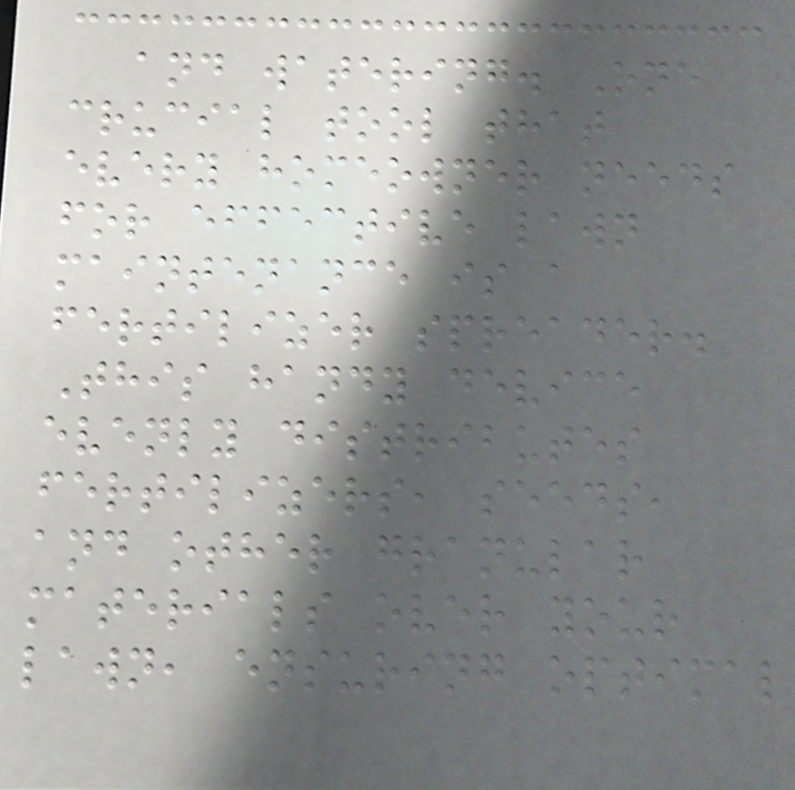and watering. One
crucial tool that
every homeowner needs
for effective lawn
maintenance is a
fertilizer spreader.
This handy device
evenly distributes
fertilizers, seeds,
and other granular
materials over your
lawn, ensuring optimal
